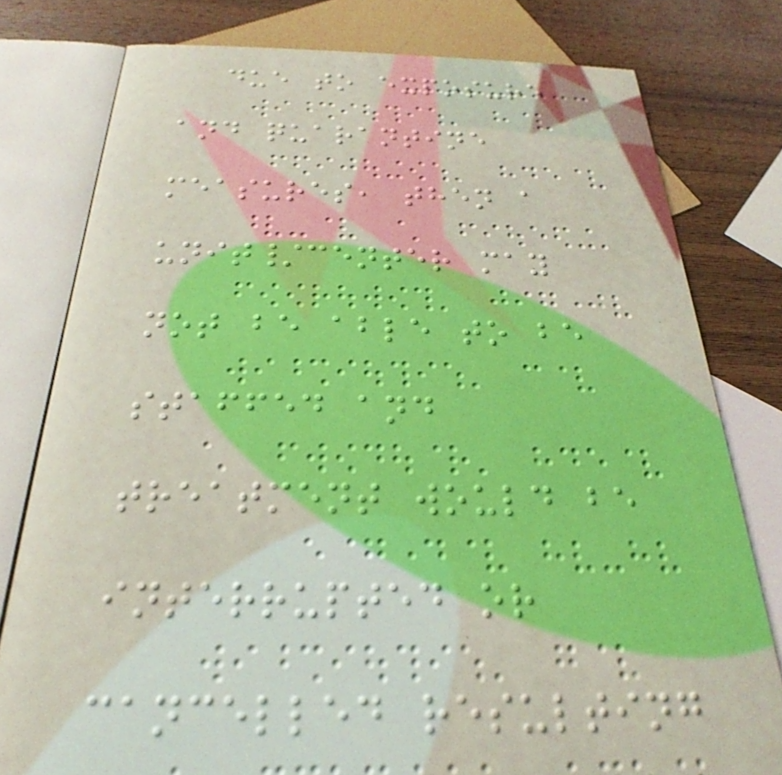due to exposure
and quarantine
measures, then a
unit/center may
not be able to be
staffed and
treatment would be
interrupted or
cancelled resulting
